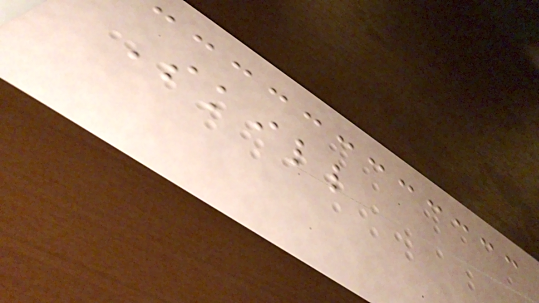Skill
